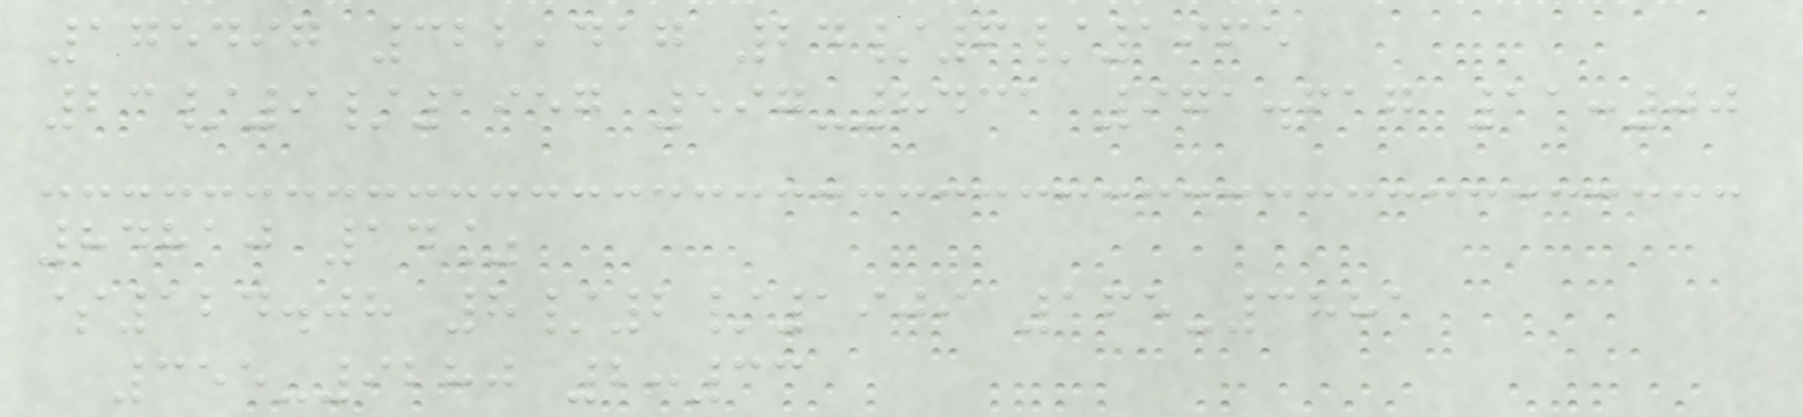175497 322,417 24/6/1965
23/9/1957 597-8431 971.617 11:00
84810 14%
$124.08 8/2/1909 165-3881
355-9280 2:33
